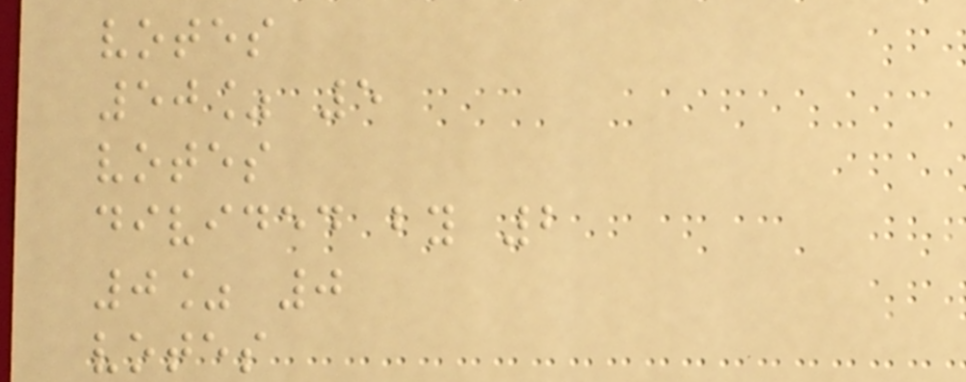votes
50% 5
votes
divided by 2
0% 0
votes
